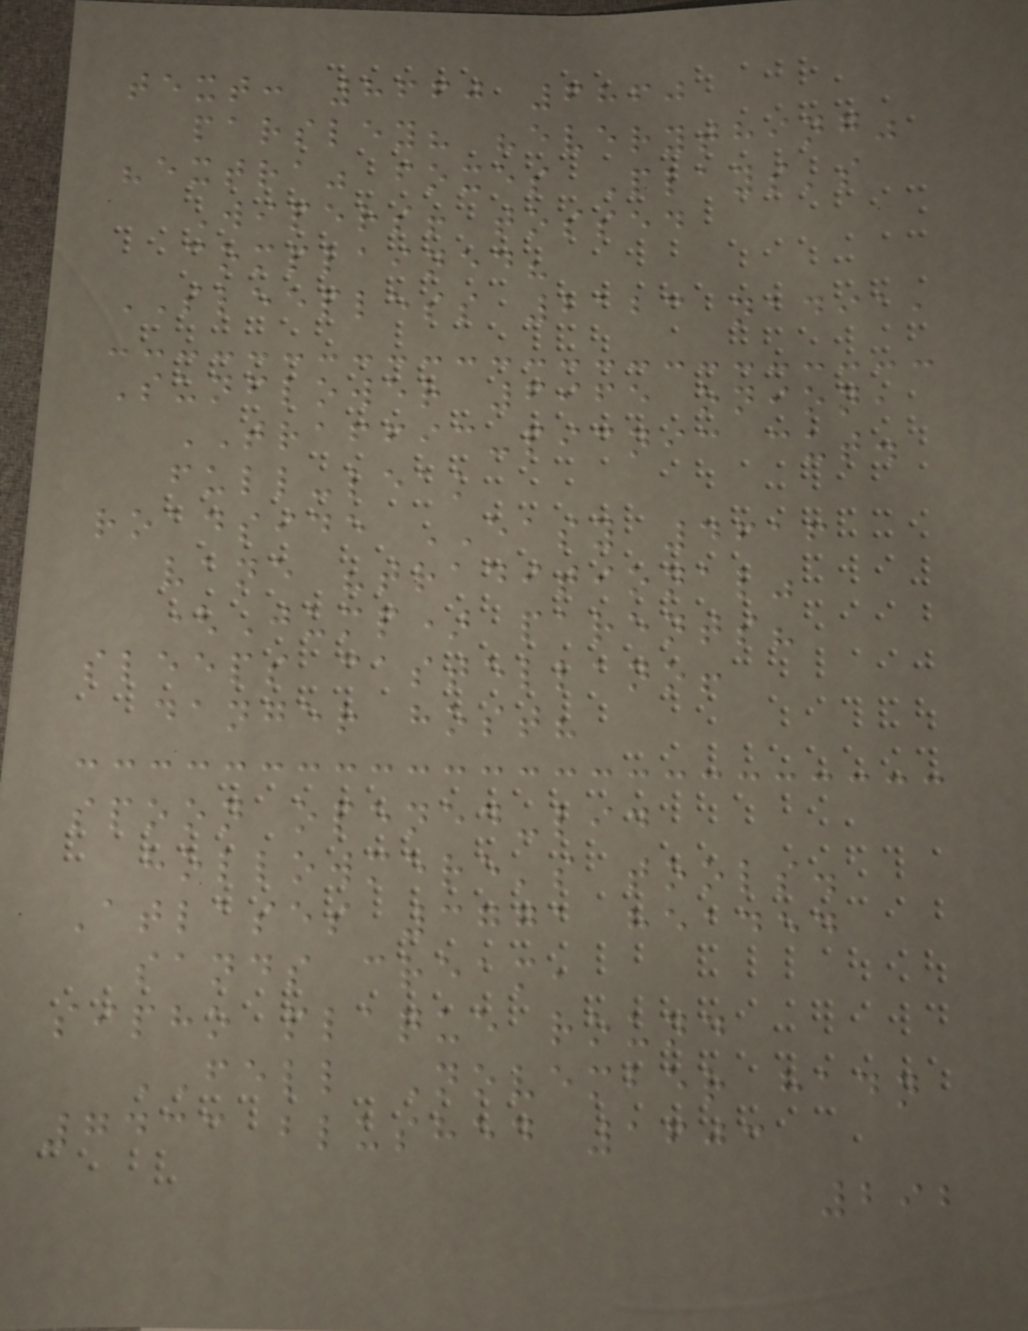text: 8660 6860
parsley? "everything"
"extra" foxes Plays's
Wipers! tossed
complained?
SLEEPLESS 2123 nadia,
Sunflower 6965 onion,
TRAFFIC-picnic cut.
full-leak
roadside EASY 4616
vane "traditional"
(Jump) parents?
sleeps castellano!
danger host?
spoon opened-lid
hollowmere's tools.
Atlases 3771 headed
sands cream,
sipho plaque round
FELL November hadn
7433 blushed 1603
292
